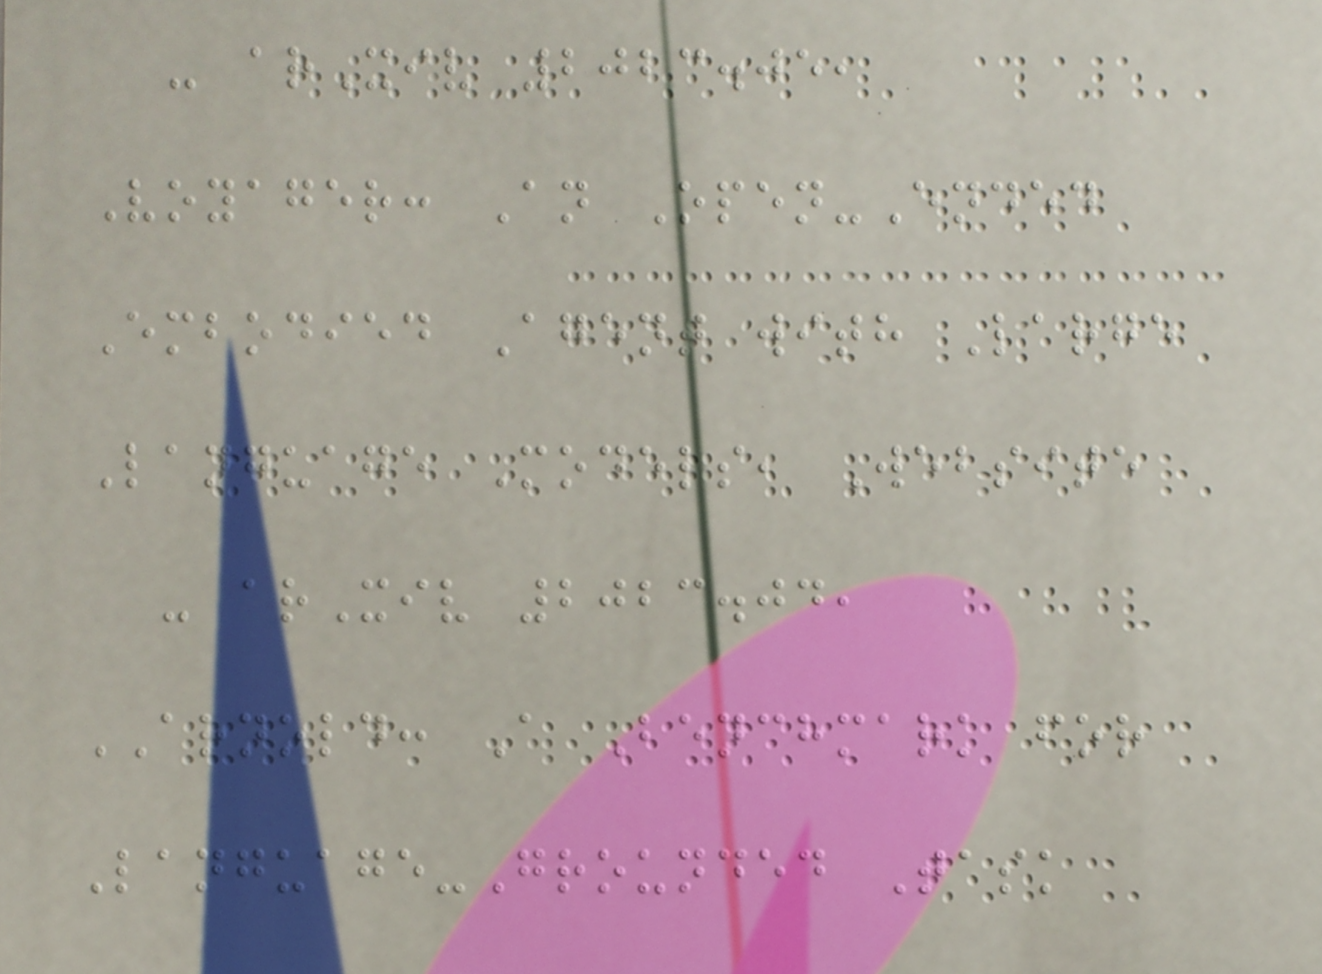- arXiv 2023.05,
Voyager: An Open-Ended
Embodied Agent with Large
Language Models, Website
- arXiv 2023.04,
ARNOLD: A Benchmark for
Language-Grounded Task
